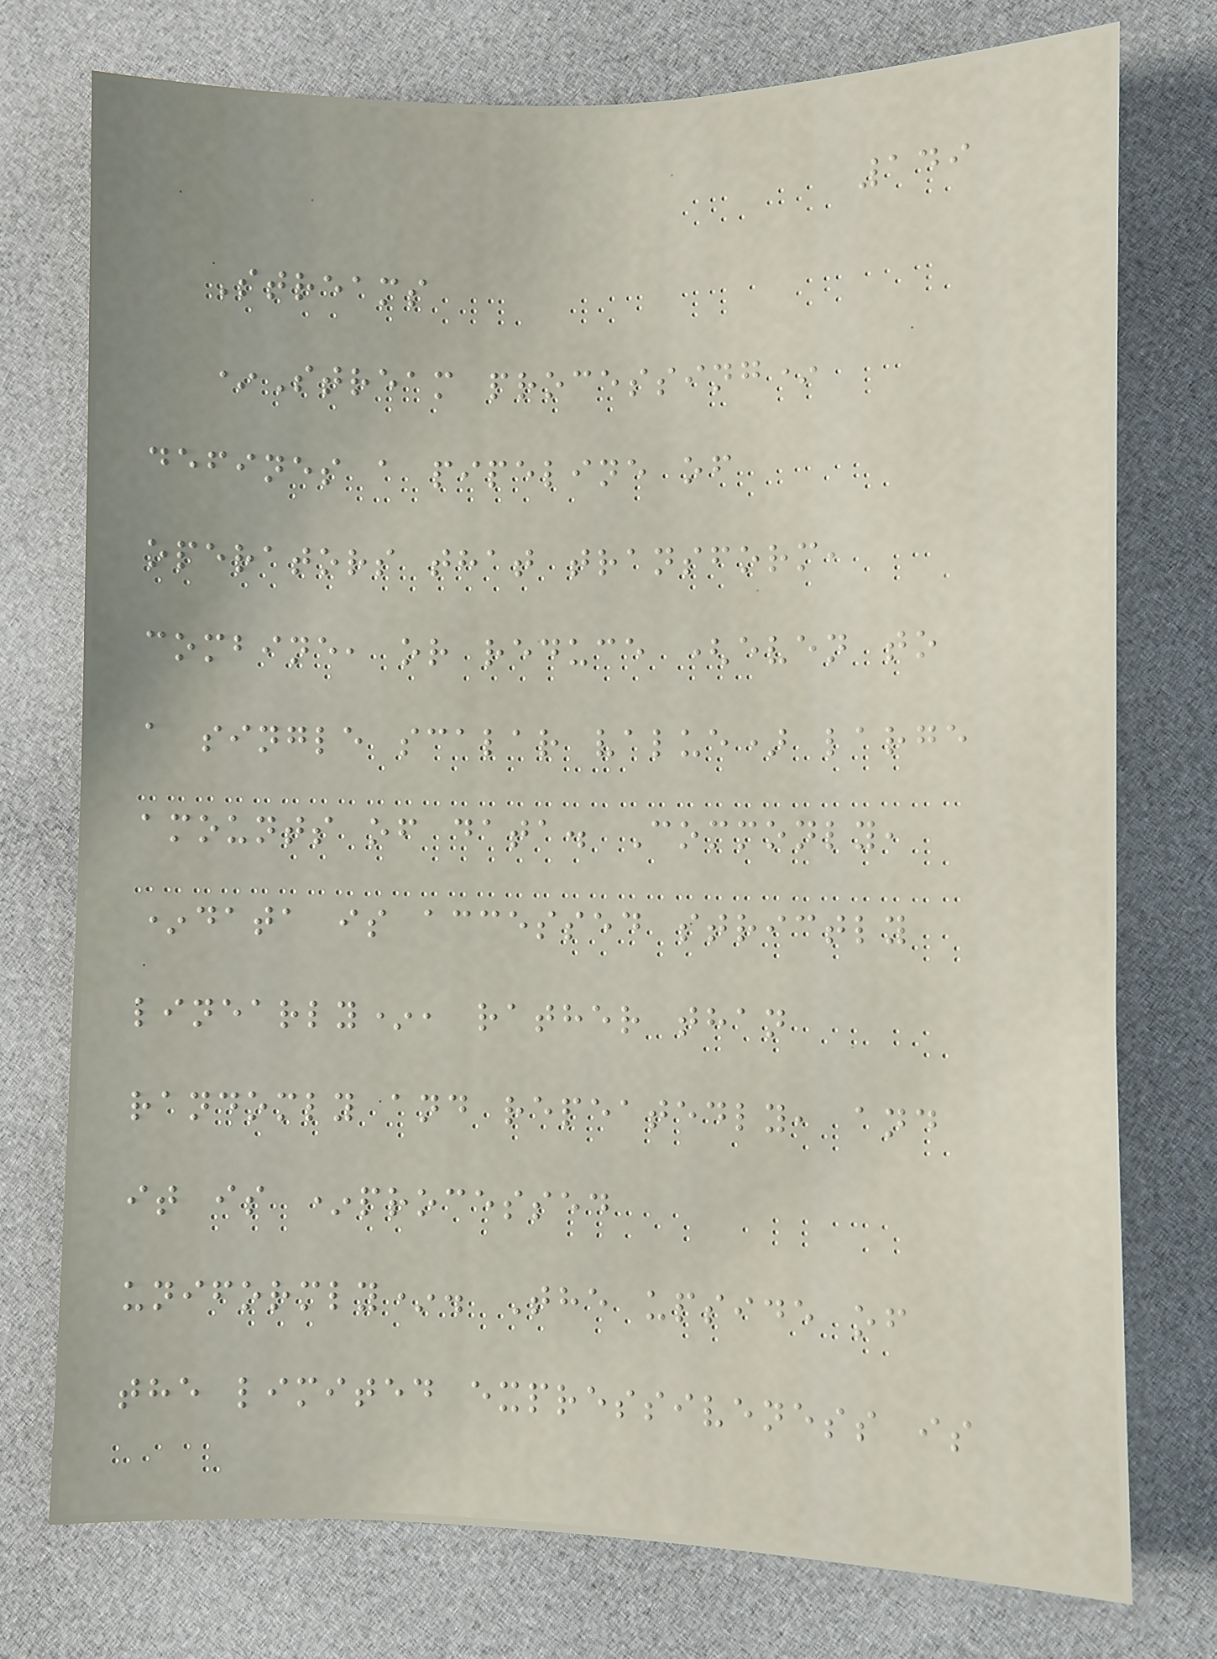149
Streams
*Stream processing*
defines a pipeline of
operators that transform,
combine, or reduce (even to
a single scalar value) large
amounts of data. Commonly,
*data is accessed strictly
linearly*, rather than
randomly and repeatedly, and
it is *processed
uniformly*. The upside of
the limited expressiveness is
